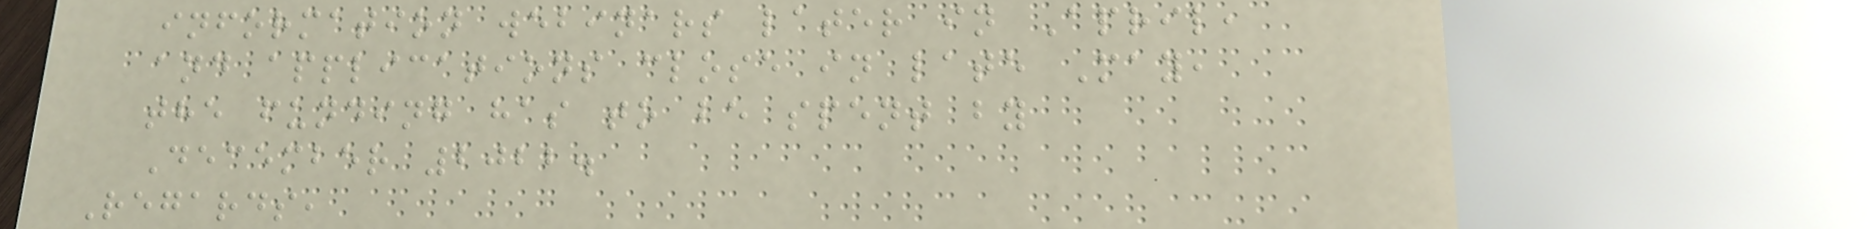information webinars later in April,
and applications close in late May,
the funding has to be spent by
December 2022.
Regards,
